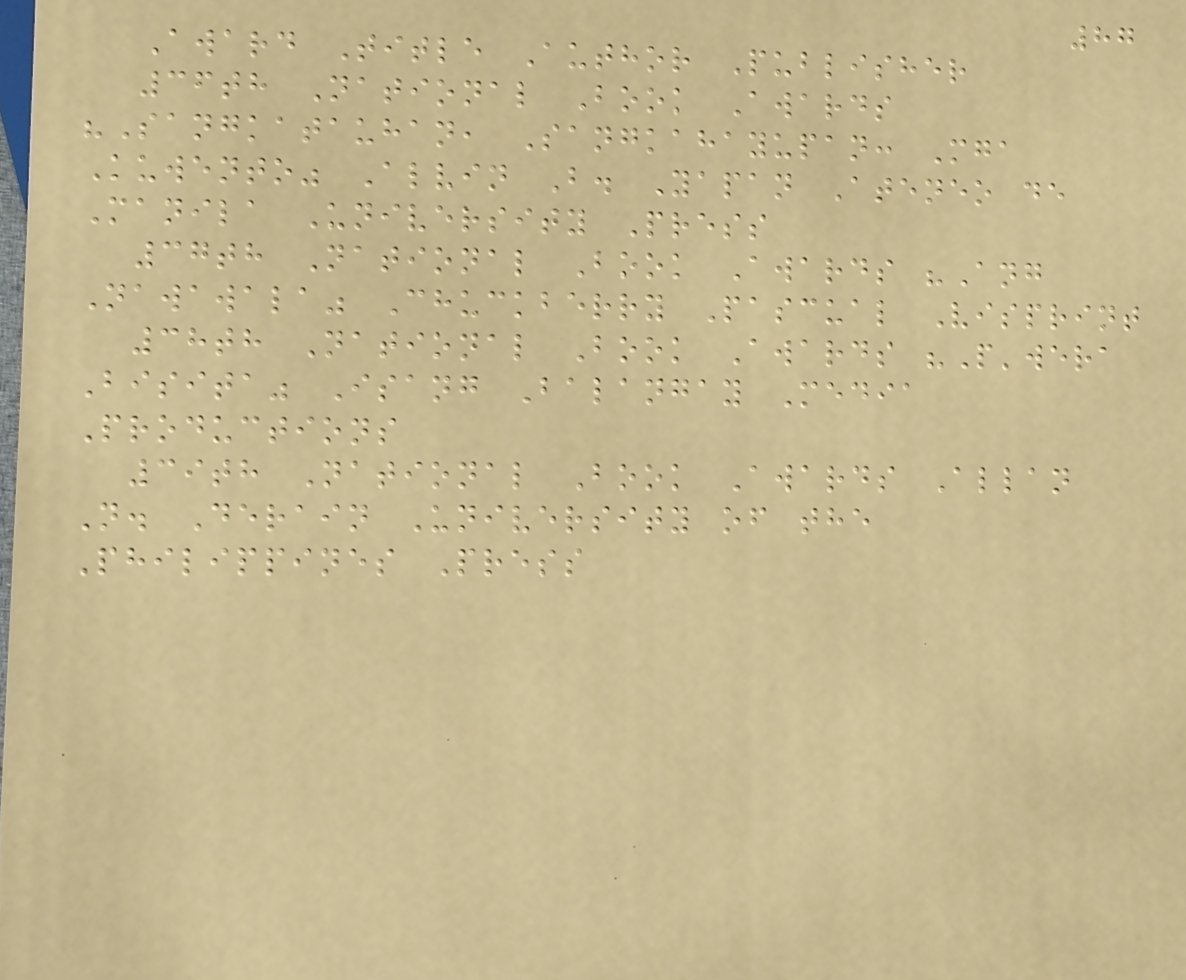87
Award Title Author Publisher
36th National Book Awards
"Sangkatauhan, Sangkahayupan: Mga
Kuwento" Alvin B. Yapan Ateneo de
Manila University Press
37th National Book Awards "Ang
Nawawala" Chuckberry Pascual Visprint
38th National Book Awards "P'wera
Bisita" Isang Balangay Media
Productions
39th National Book Awards Allan
N. Derain University of the
Philippines Press
